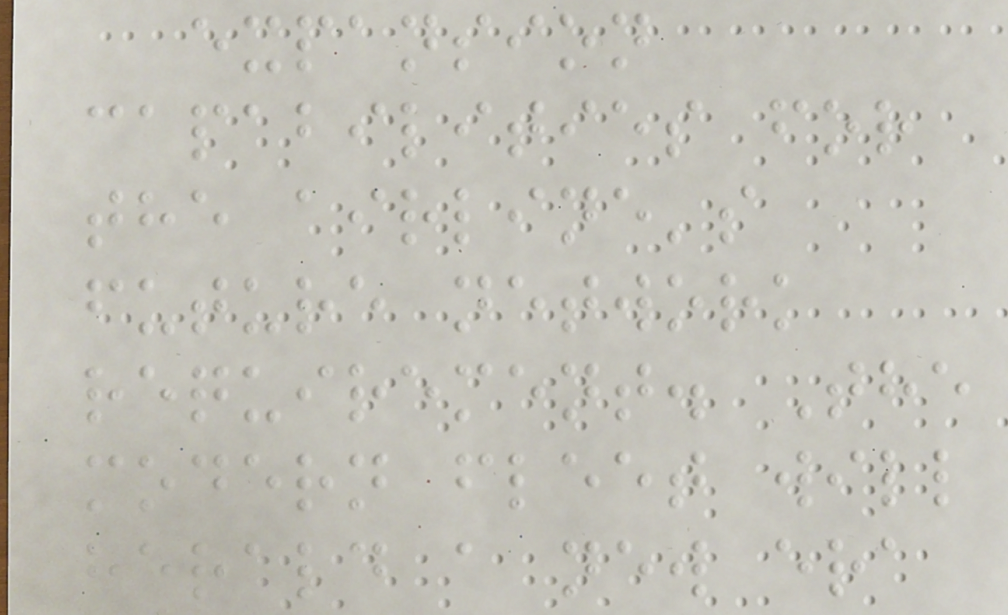expansion
capabilities for
the airline's
future network
requirement. The
modern fleet will
herald a new era
